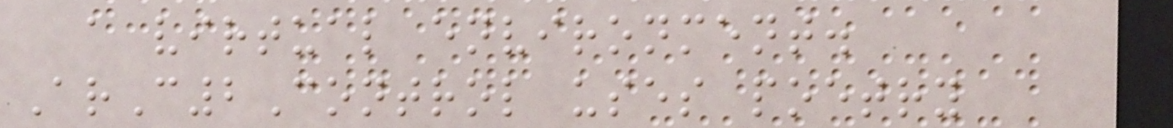a virtual environment.
ArC2Control uses poetry
